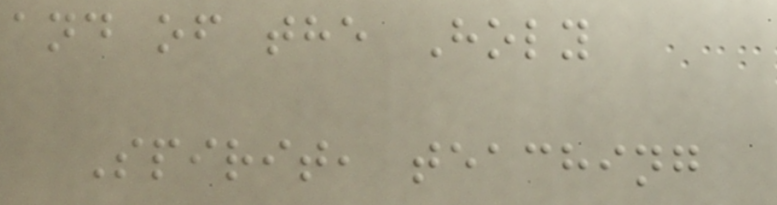and of the Holy
Spirit, teaching
